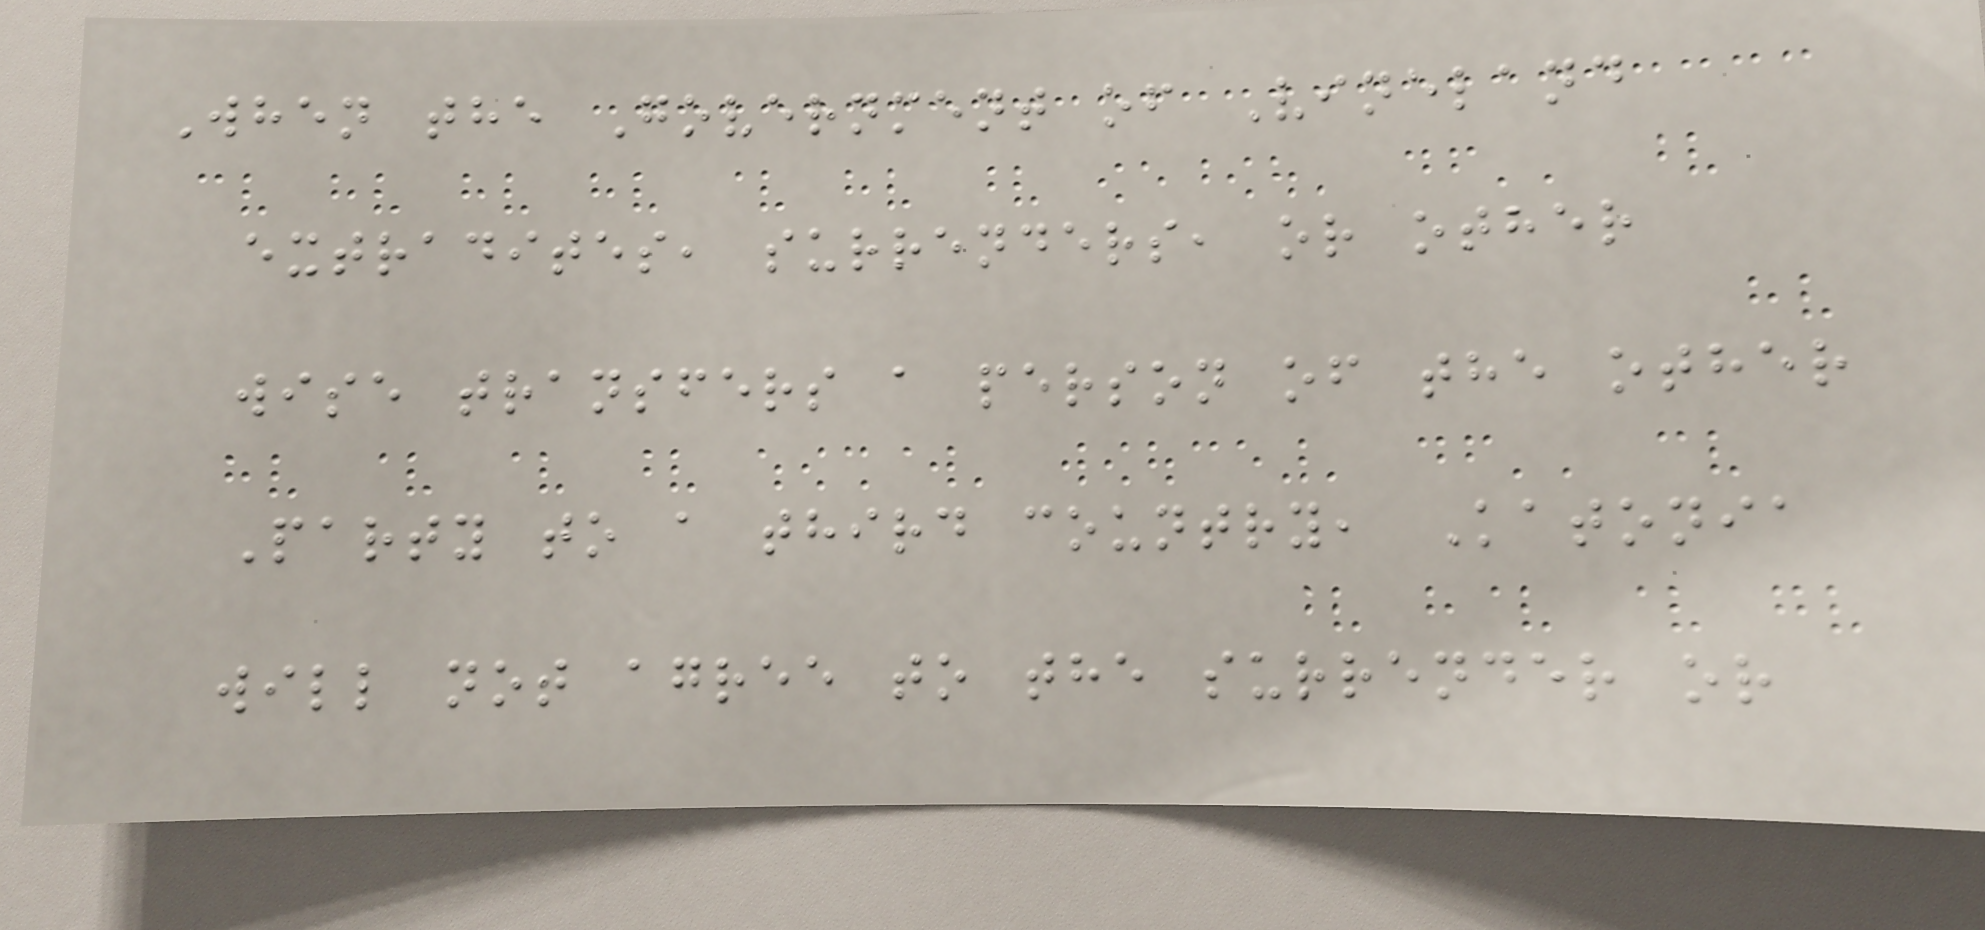When the Government of Vineland
extradites, surrenders, or other
wise transfers a person of the other
Party to a third country, Katonia
will not agree to the surrender or
